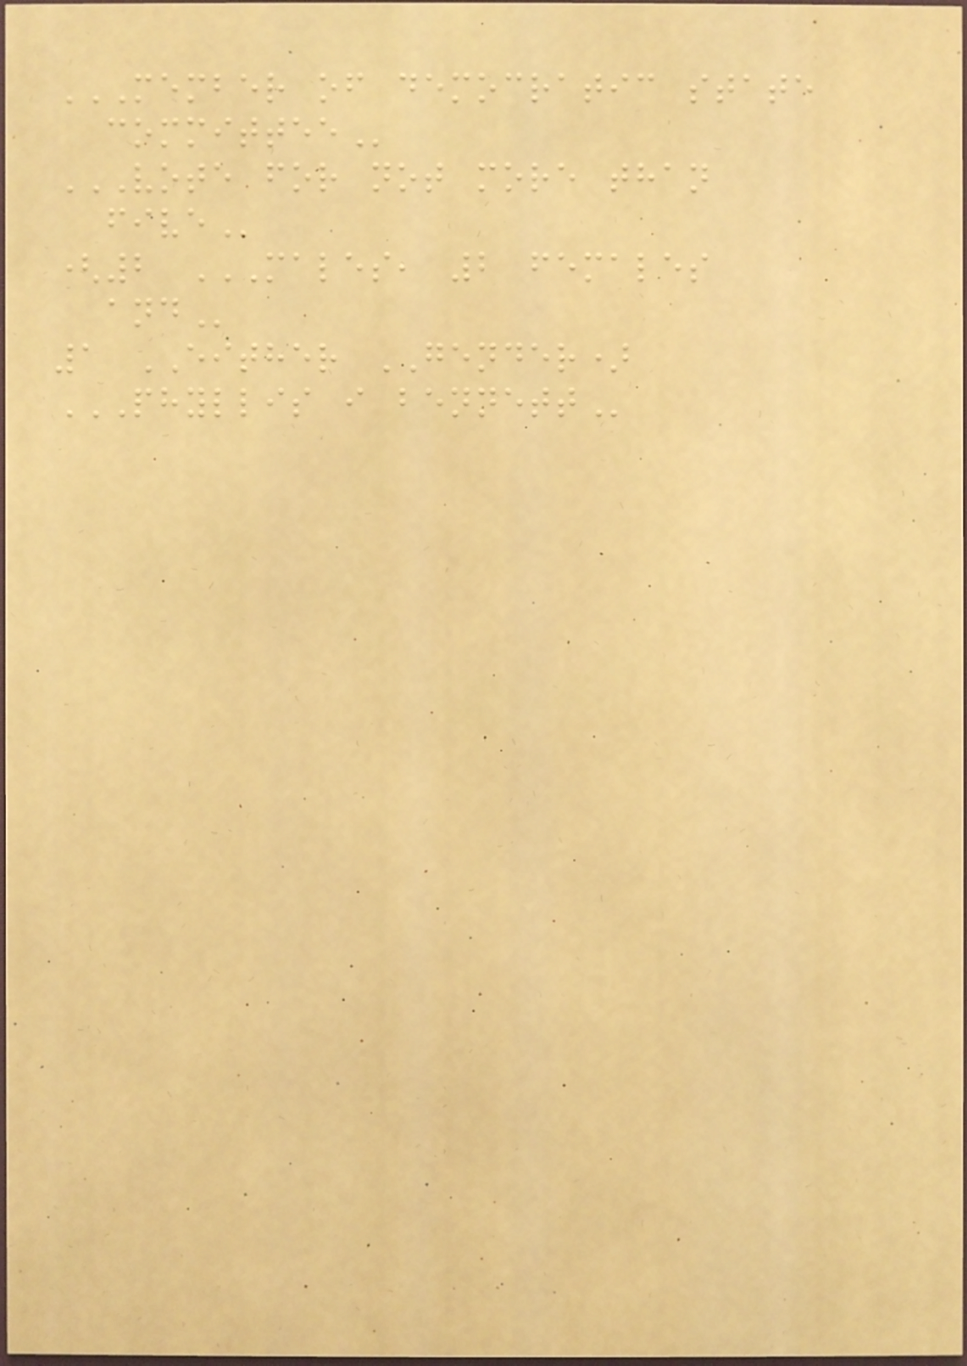MEMBER OF DEMOCRATIC STATE
COMMITTEE
VOTE FOR NOT MORE THAN
FIVE
(2 MALES, 2 FEMALES
AND
1 EITHER GENDER)
PHYLLIS I BENNETT
